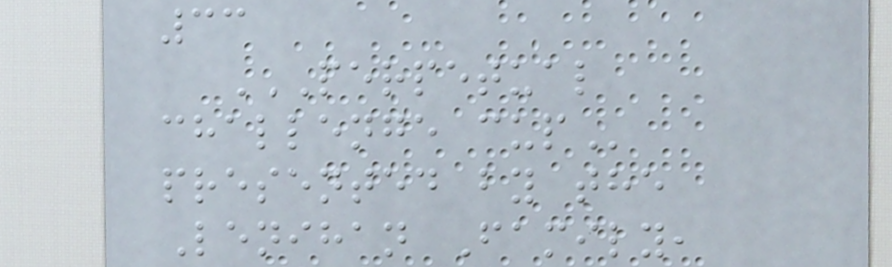33
PERPETUAL
CHALLENGE CUP
presented by the
Lenihan Family,
